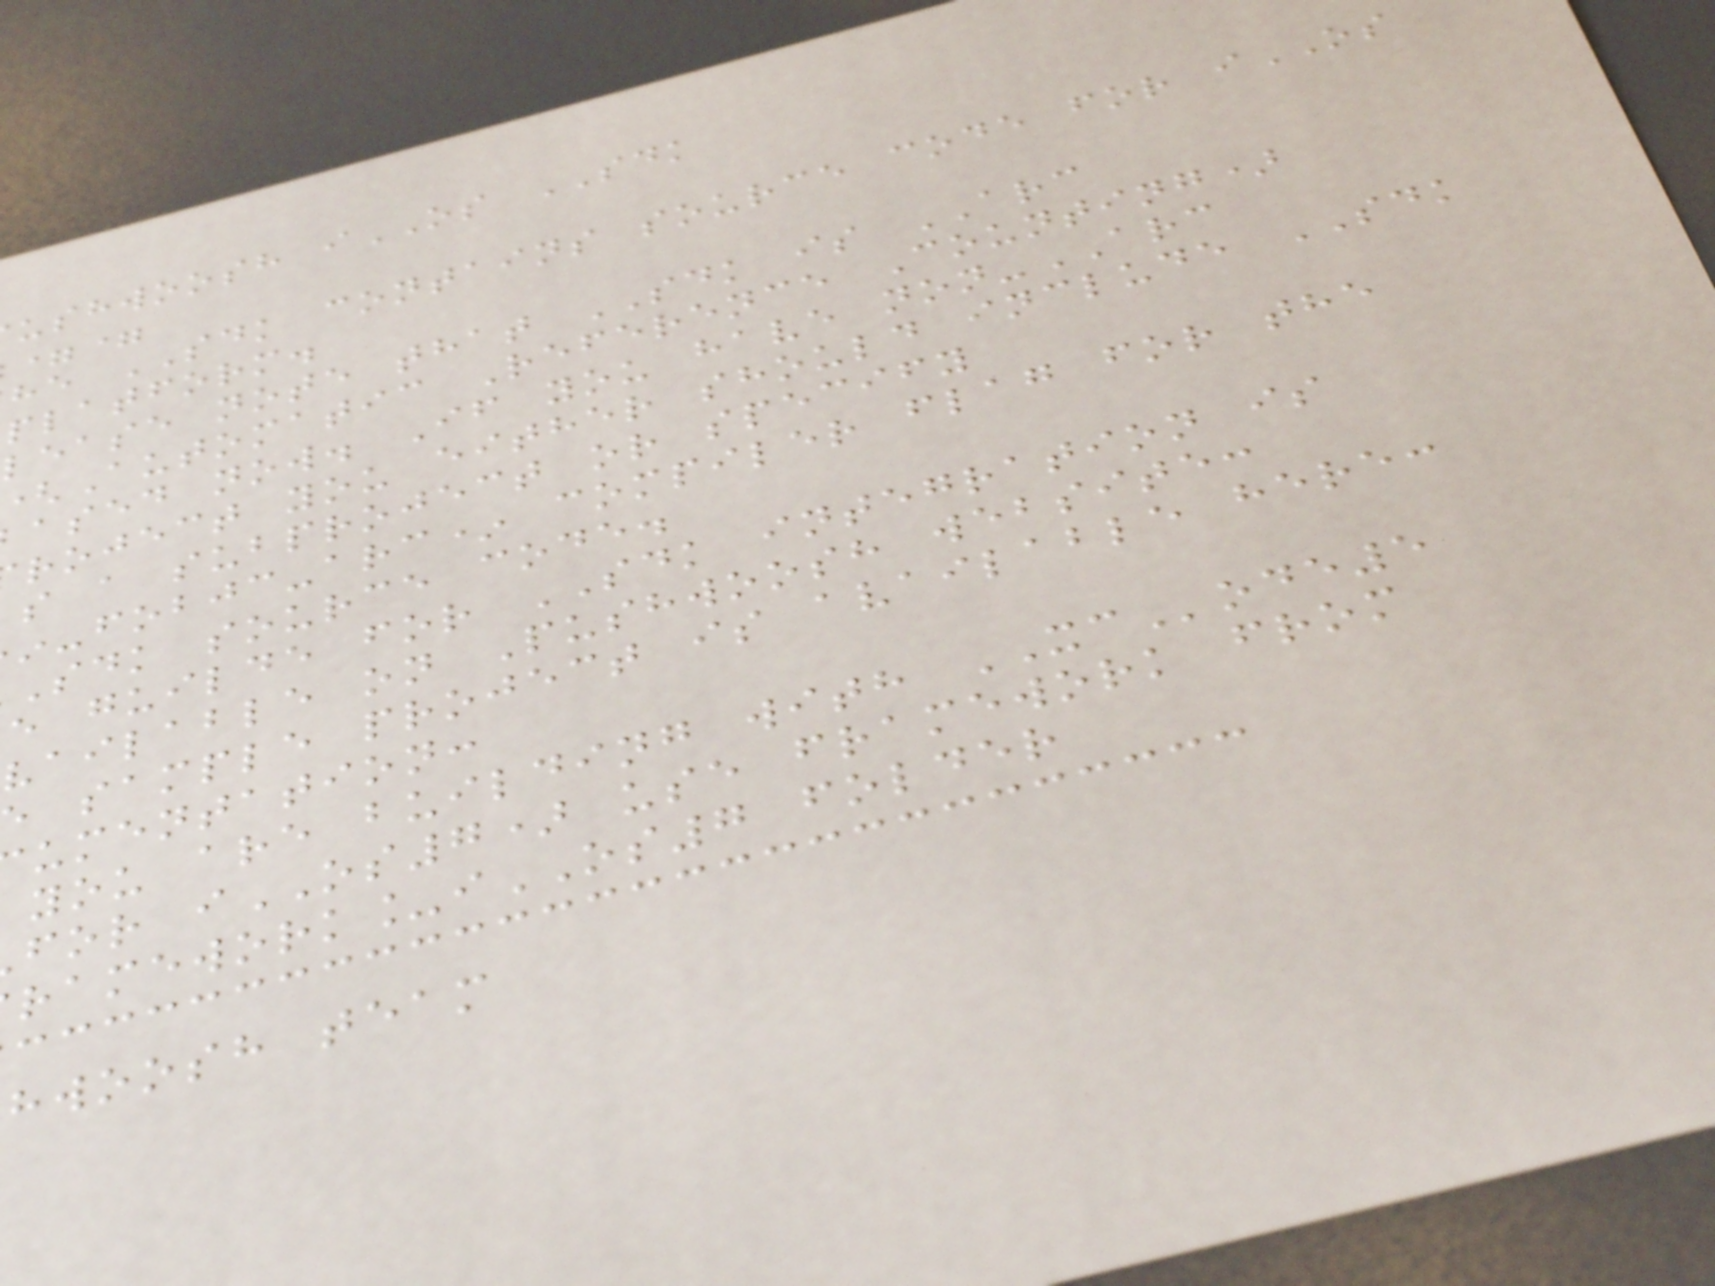ushwoosh iOS SDK
==
he SDK contains source code for iOS
platform.
lease note that SDK is ARC
Automatic Reference Counting)
ased now. If you have non-ARC
roject you either should include SDK
s a subproject or specify
-fobjc-arc* compiler flag for the
sdk source code.
e guilde for SDK integration is
vailable on Pushwoosh website:
sample project is available here:
umentation:
you are building with XCode5
for iOS7) use framework from
ramework_iOS7 folder
hwoosh team
